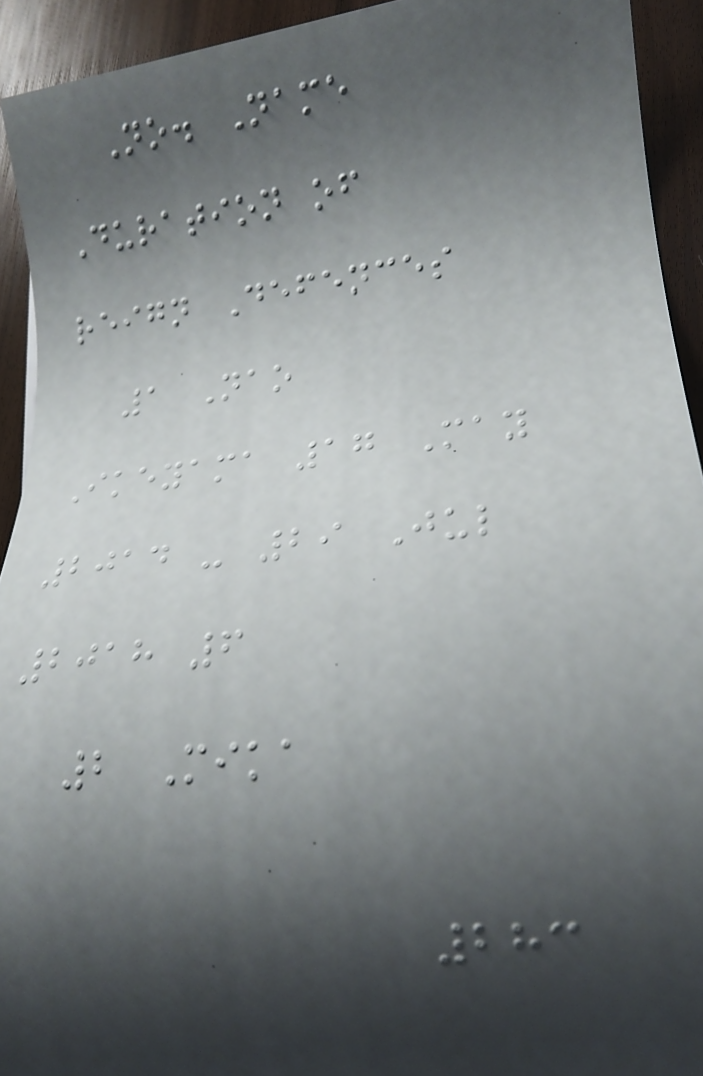No. Name
Duration of
reign Defences
1 Nao
Ikeyama 17 May
2014 - 29 Jul
2018 6
2 Mika
283
